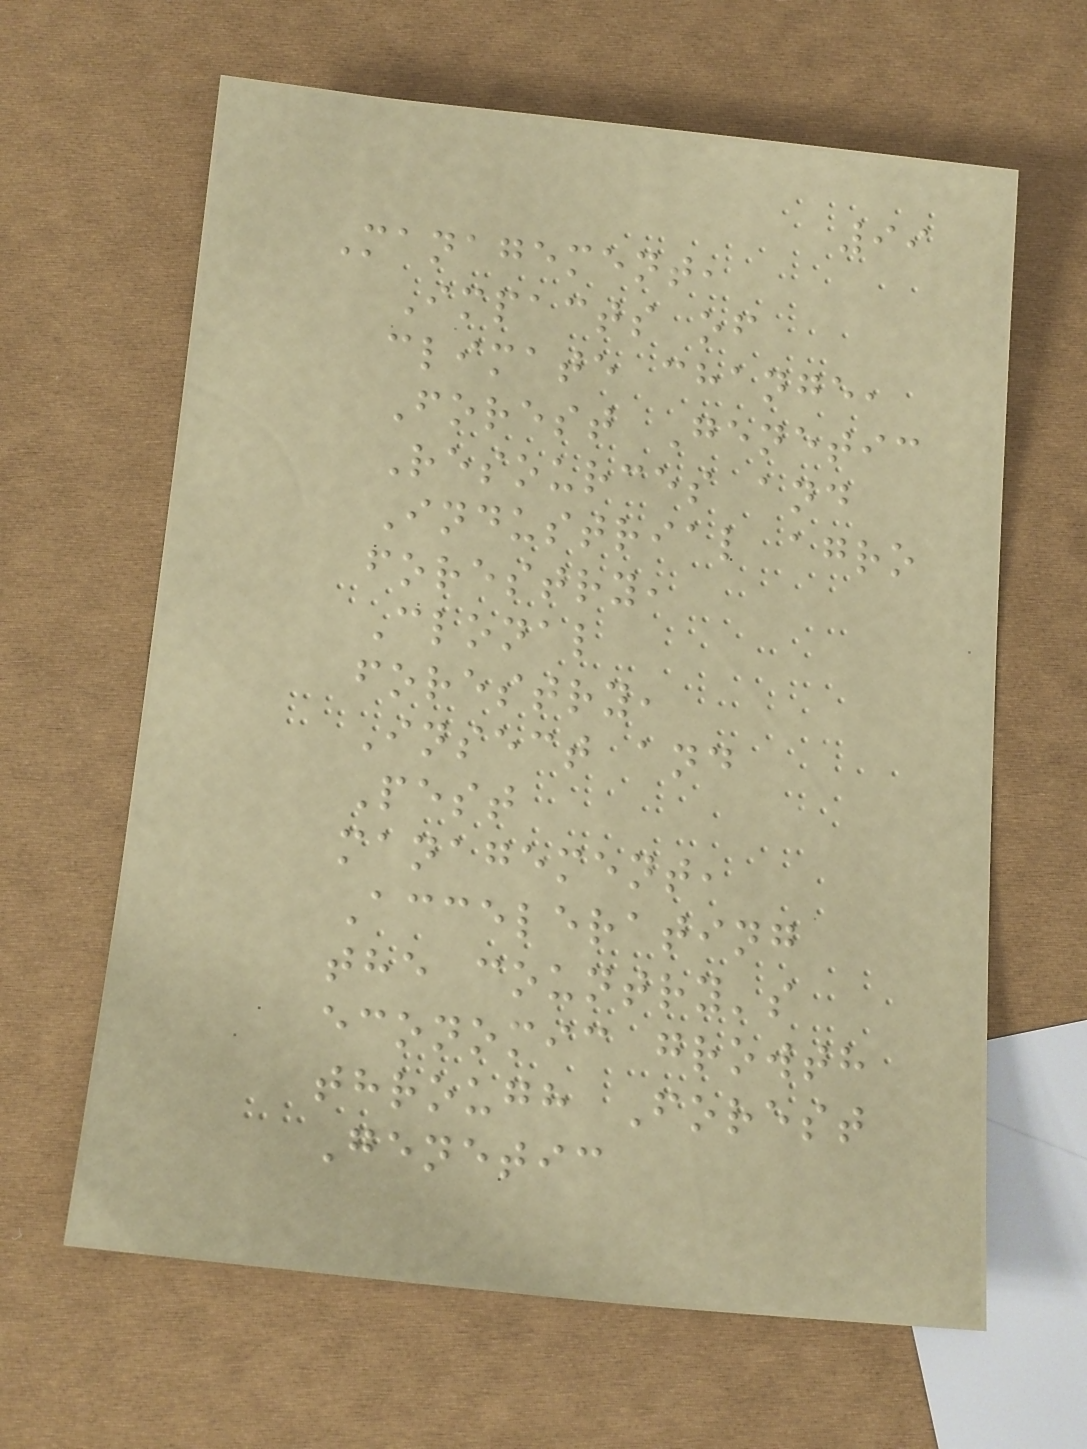99
Management,
Impacts of
climate change,
Forest Genetic
Resources and
Industrial agro
forestry,
Clonal
forestry,
Insect and
Pest
management,
Accelerating
the country's
economic growth
through Forest
Genetic
